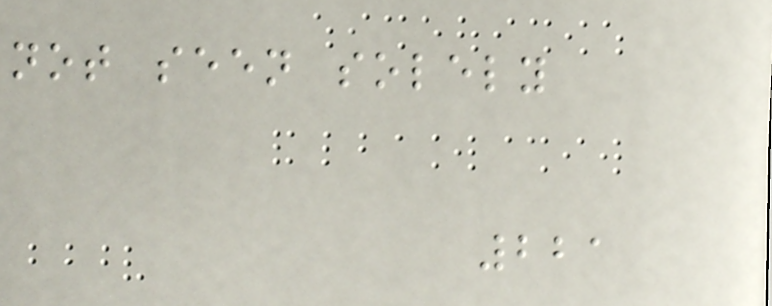not seen solely
221
